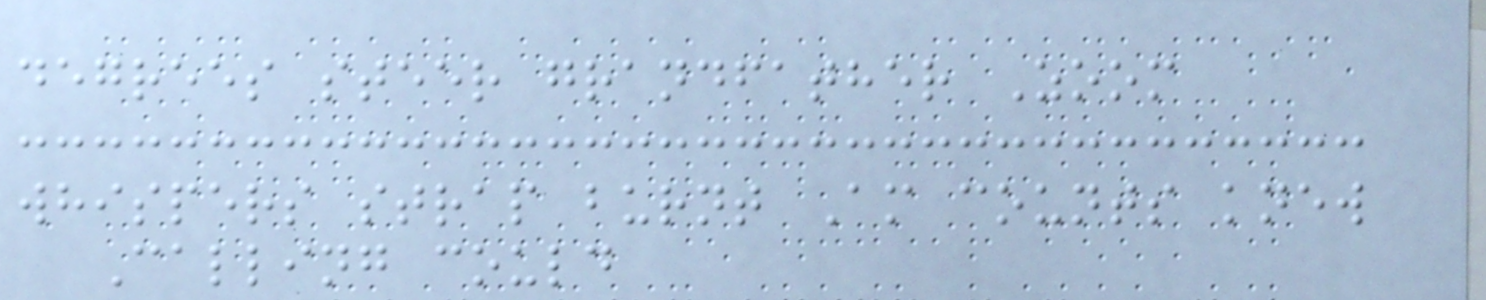degrees steer grandfather Zoom
whispers strap burnt Am counts knew
Calling could
